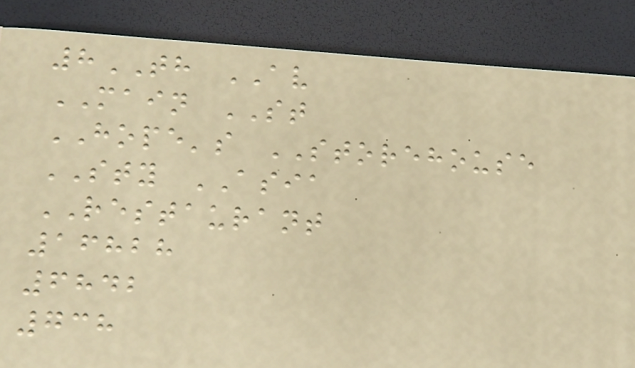8TH AV
MAIN ST
HOPE's STOREHOUSE
STY ASIA
RESTAURANT
16828
6842
738
